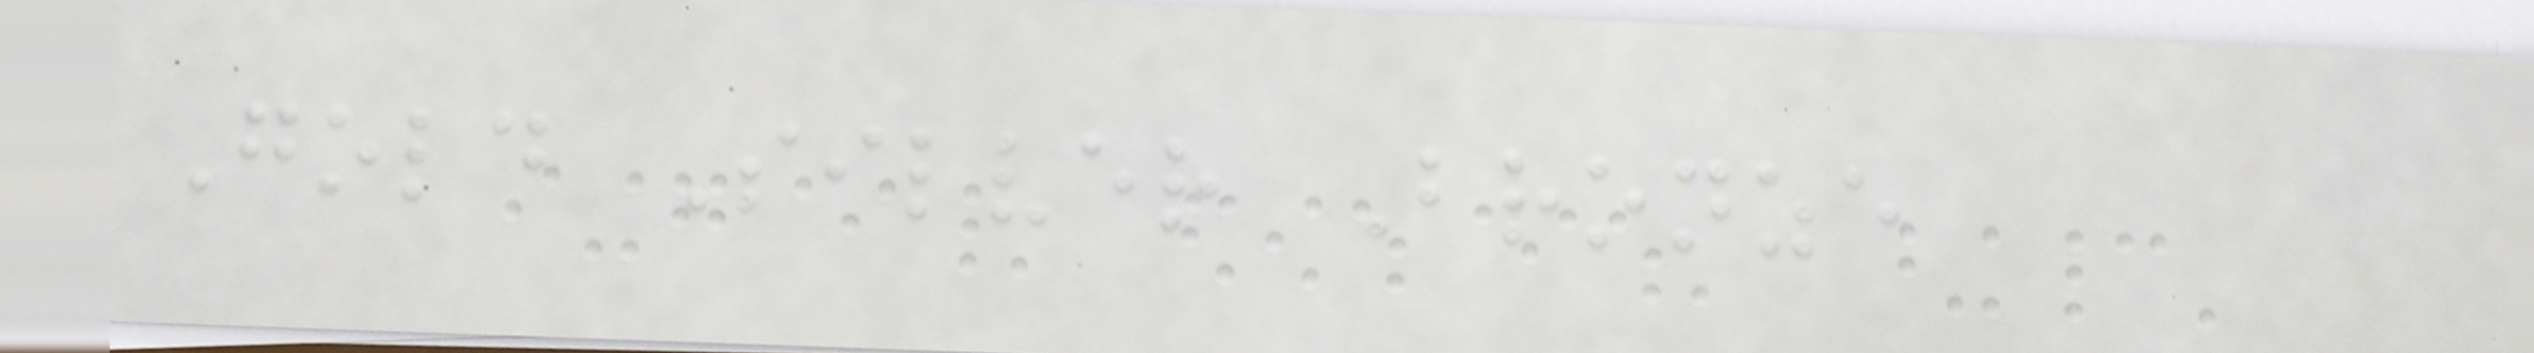Gold Silver Bronze
